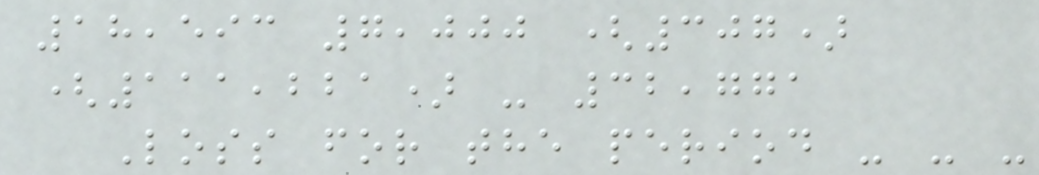18,593 7,000 (307)
(111,221) - 32,771
Loss for the period - - -
